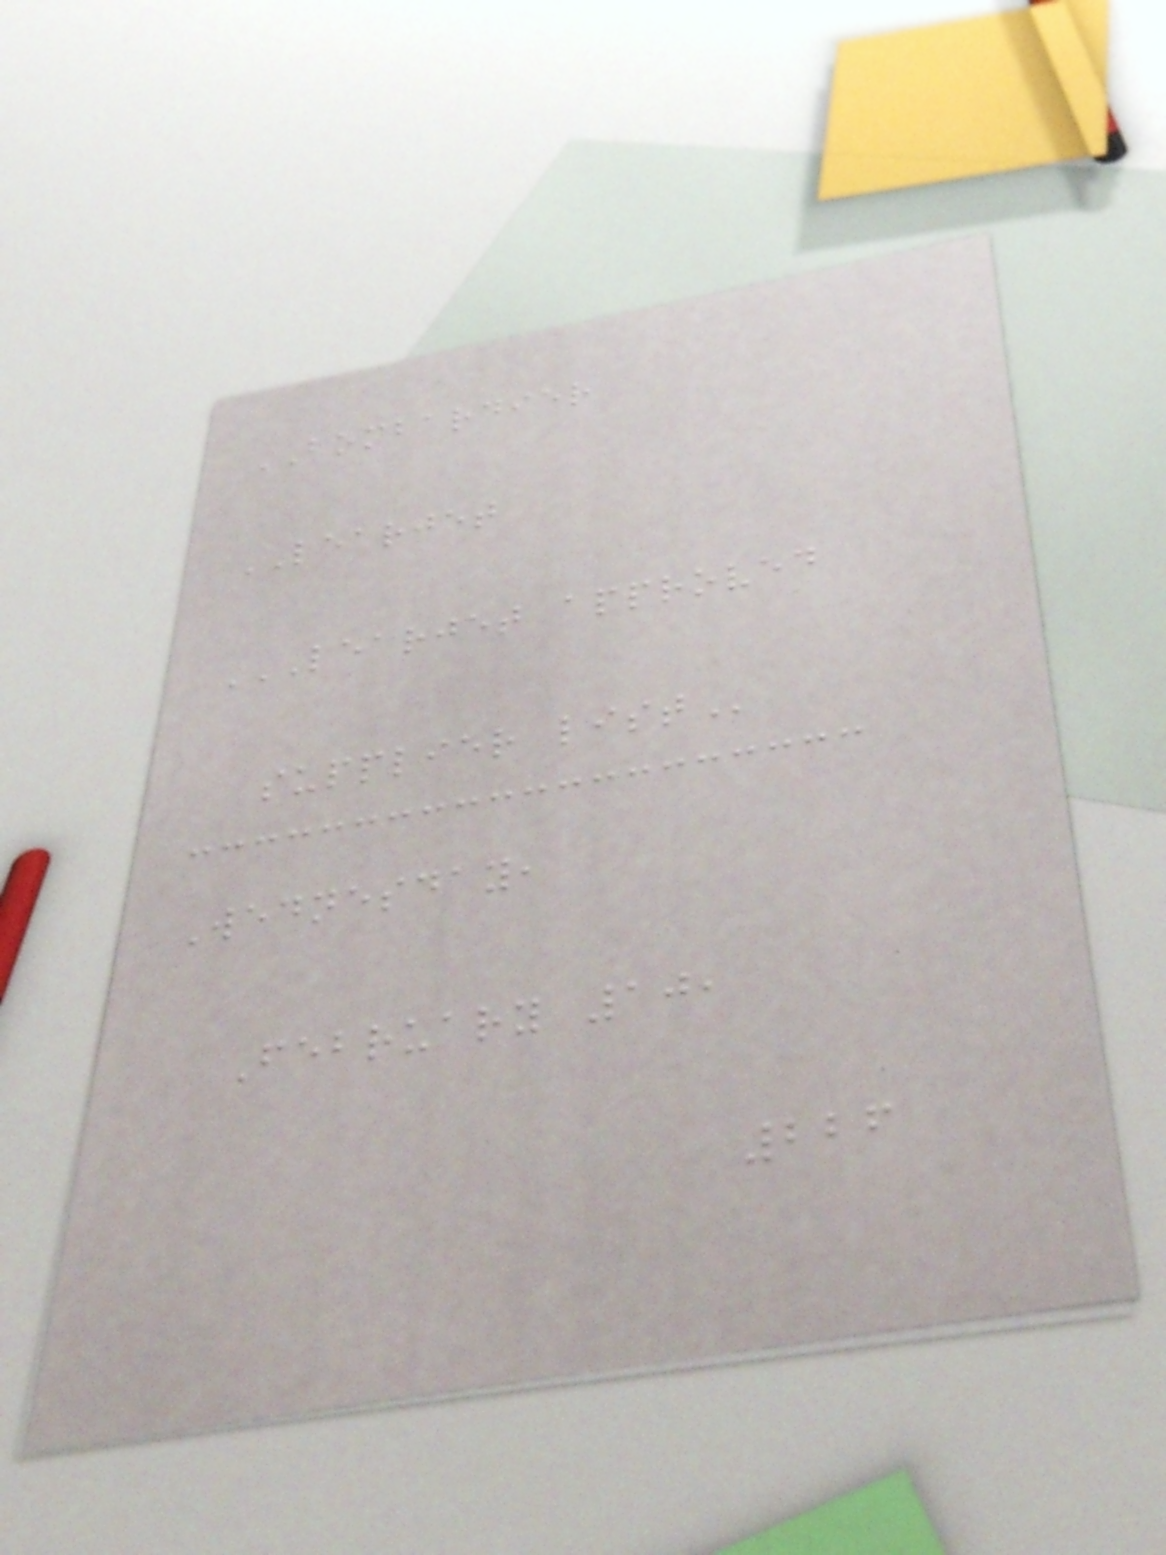BOMBARDIER
LEARJET
LEARJET APPROVED
SUPPLIER LIST
Wednesday,
February 10,
226
